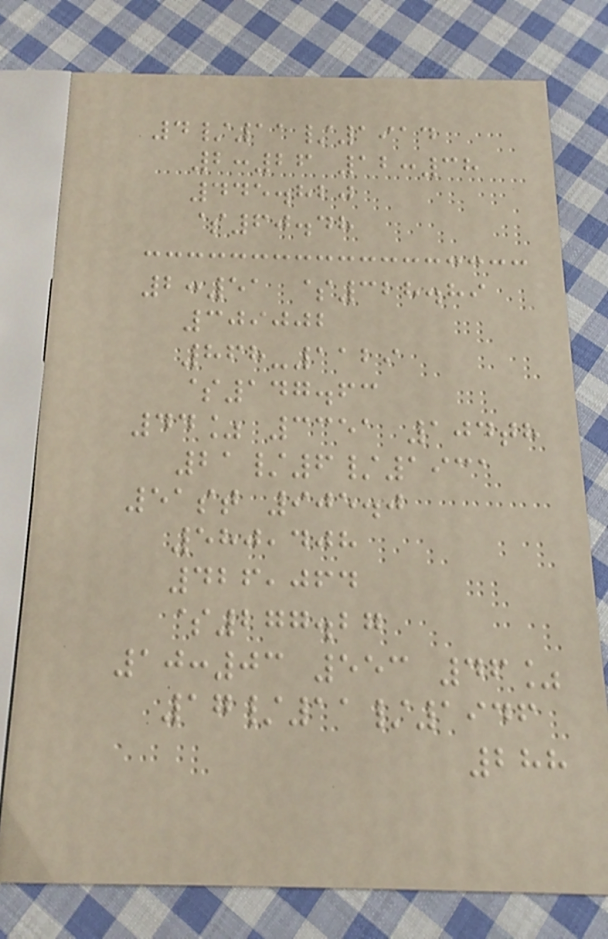4/11/1914
2:26 12:38
445.820
$60.48
2:51 $328.89
309002
868-1129
$147.63
44% 3351 104th
21/6/1931
51st 905.0
580,408
426,064
$277.27
10:03 553 46%
17/11/1946
288
